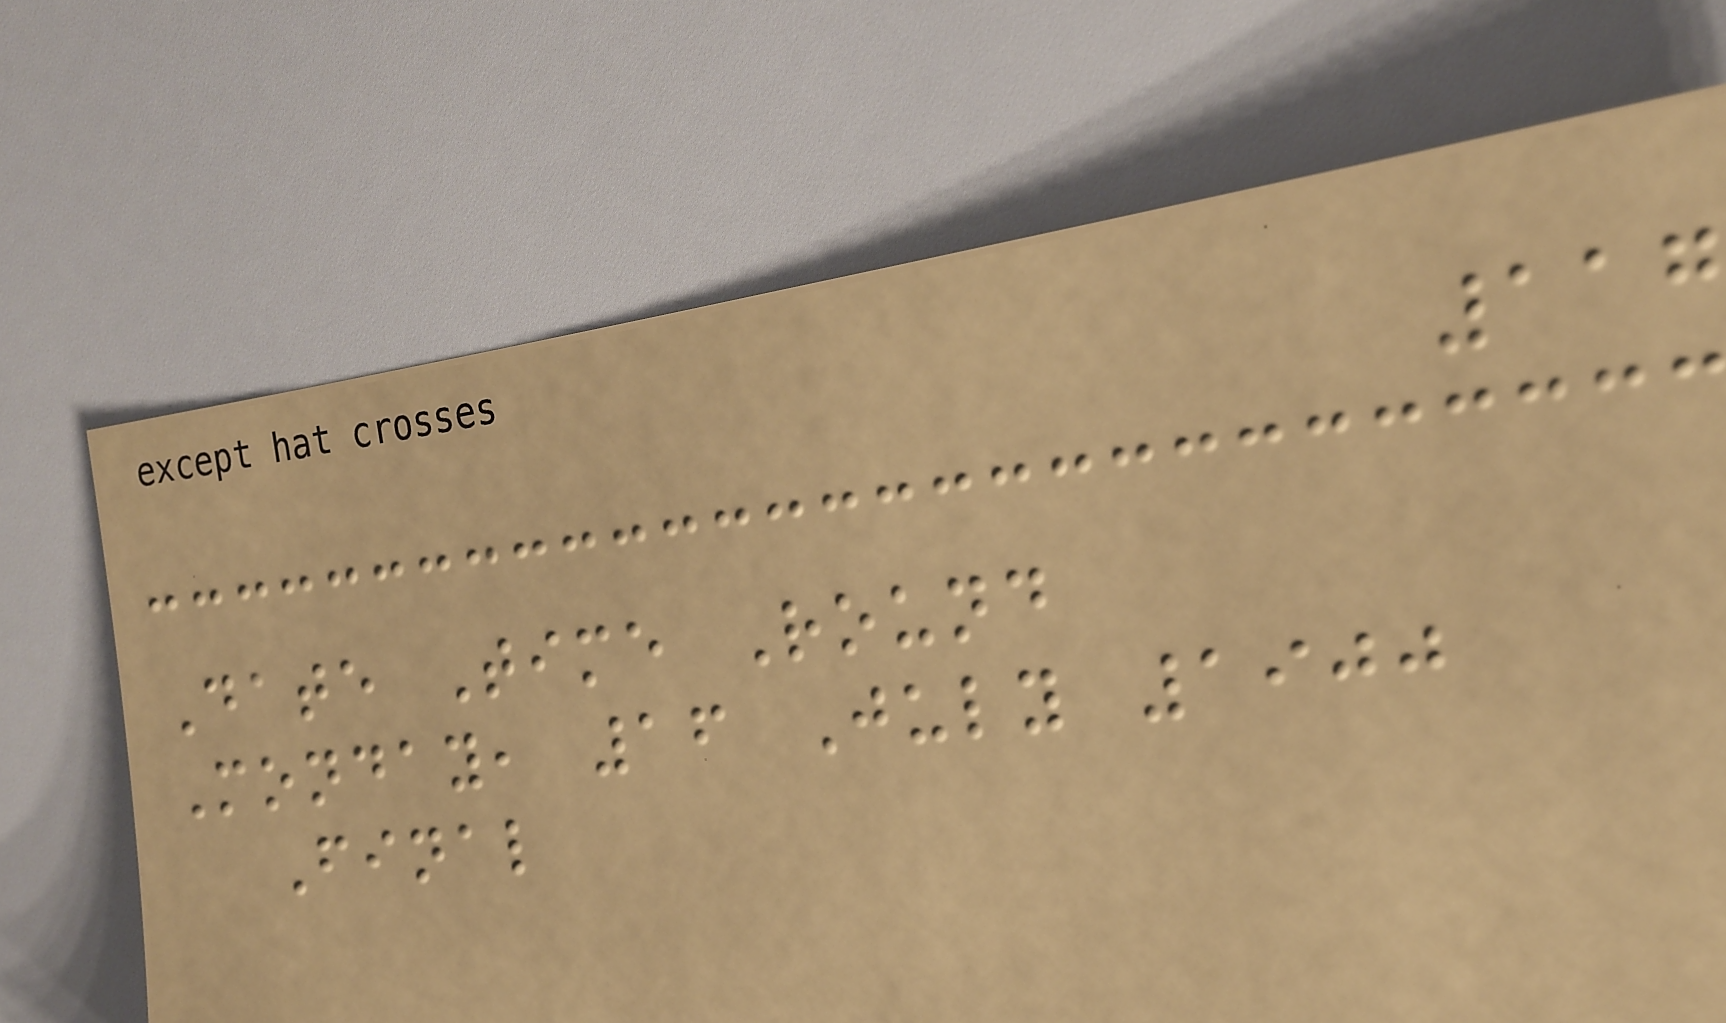117
Date Time Round
Monday, 16 July 1900
Final
